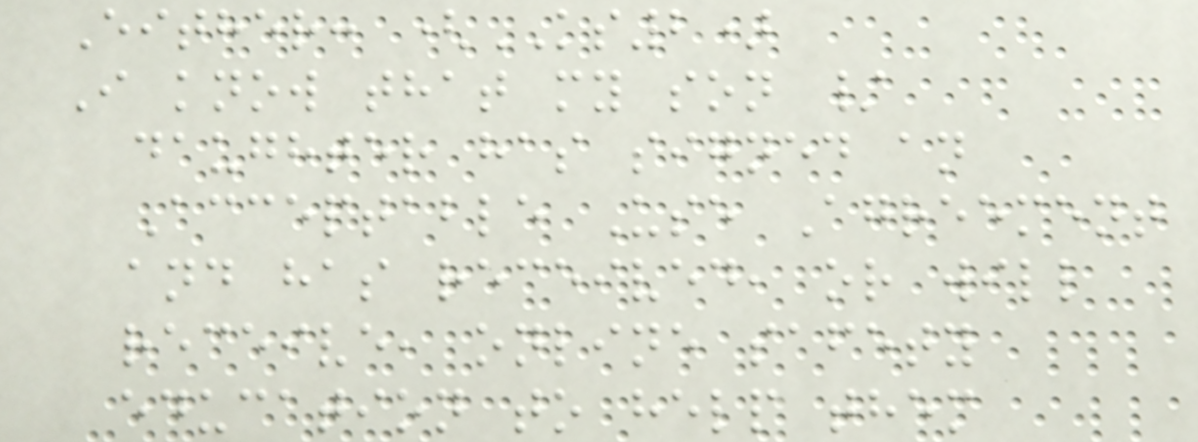Either: (KS2)
I know that my son /
daughter has signed an
Acceptable Use Agreement
and has received, or will
receive, online safety
education to help them
